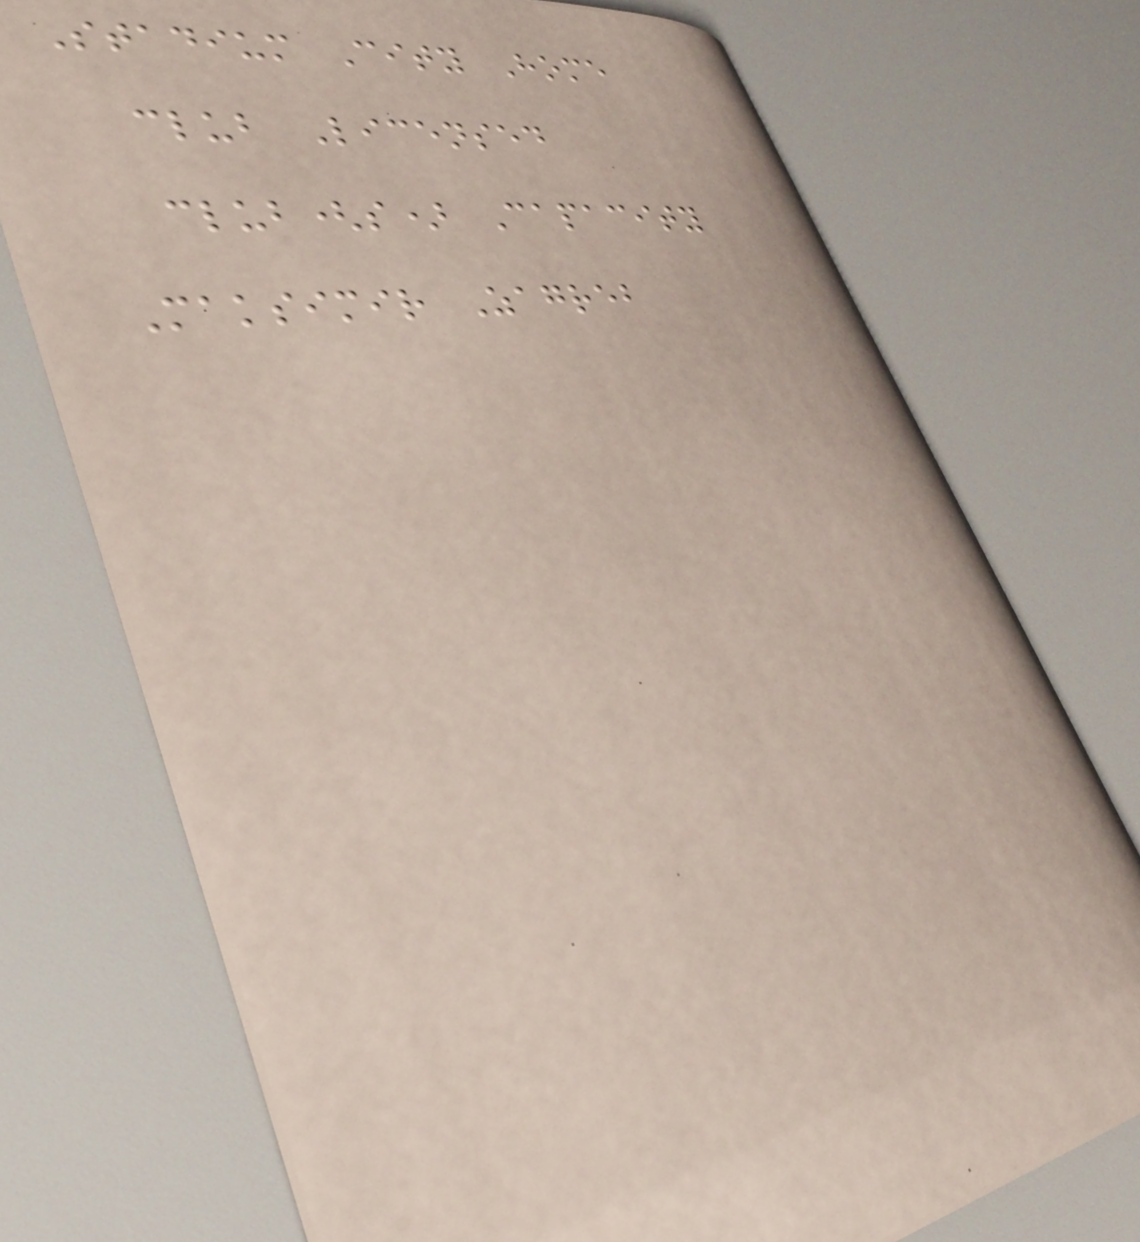Stadium City Home
club Licensed
club(s) Capacity
Maksimir Zagreb
